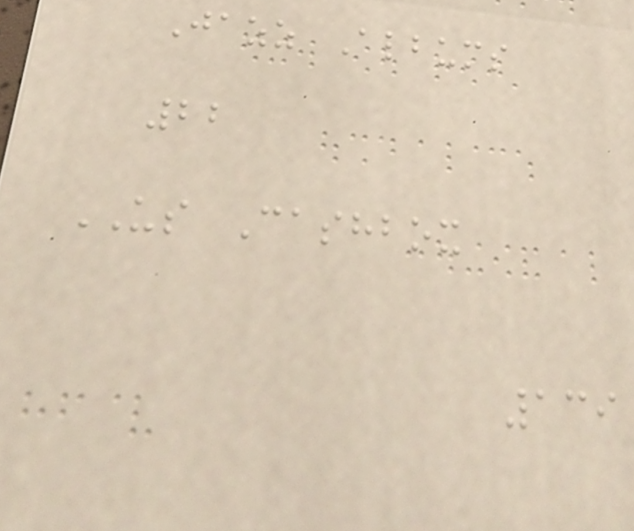Jazz Albums
22
US Cashbox
139
